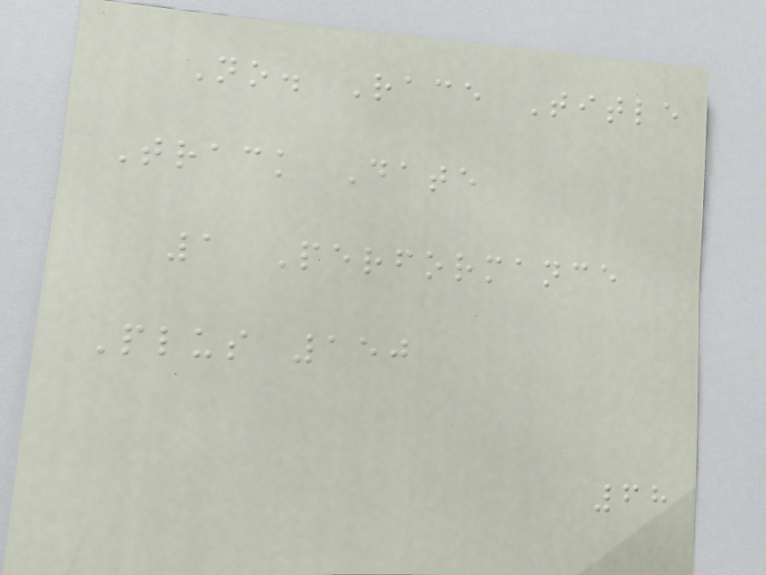No. Race Title
Track Date
1 Performance
Plus 150
68
